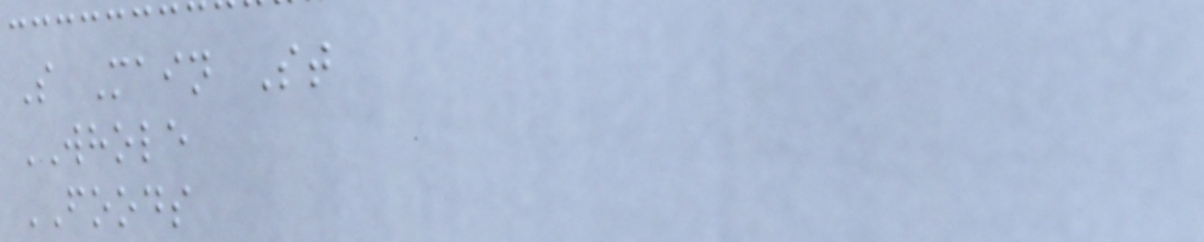S Main St
WHOLE
FOODS
